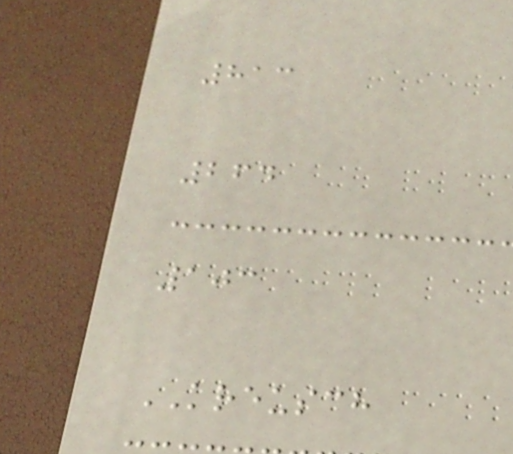813
264
103
KREUSCH
